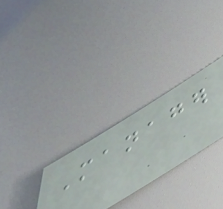Manager
